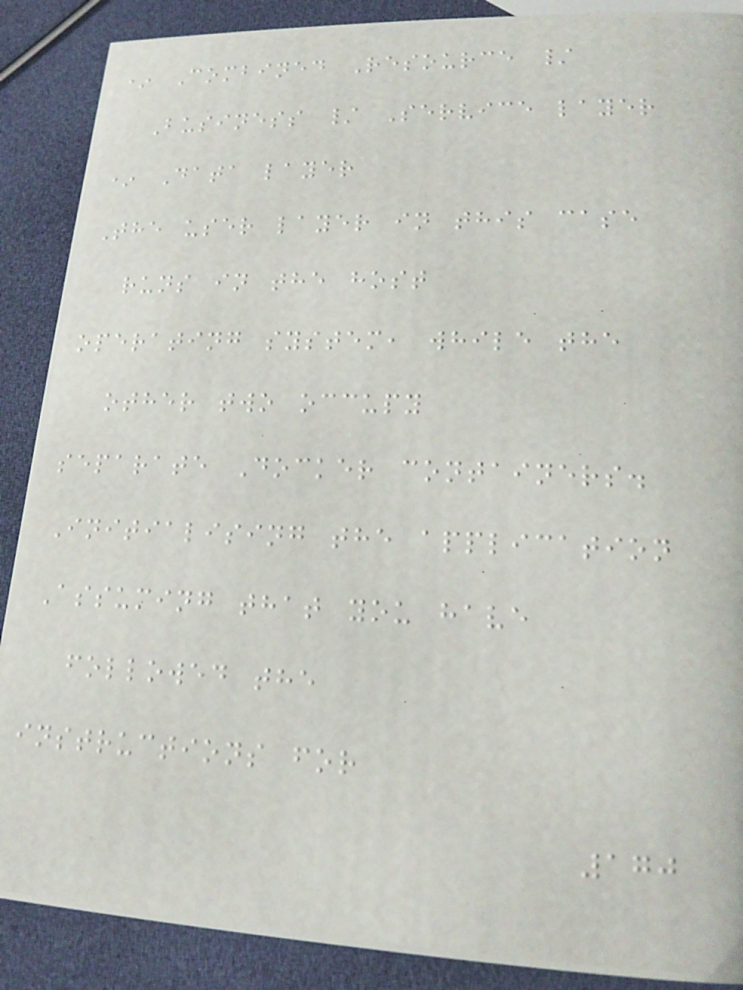* Combined Resource /
Business / Service layer
* Data layer
The user layer in this case
runs in the host
operating system, while the
other two occupy
separate Docker containers.
Initialising the application
Assuming that you have
followed the
instructions for
170
